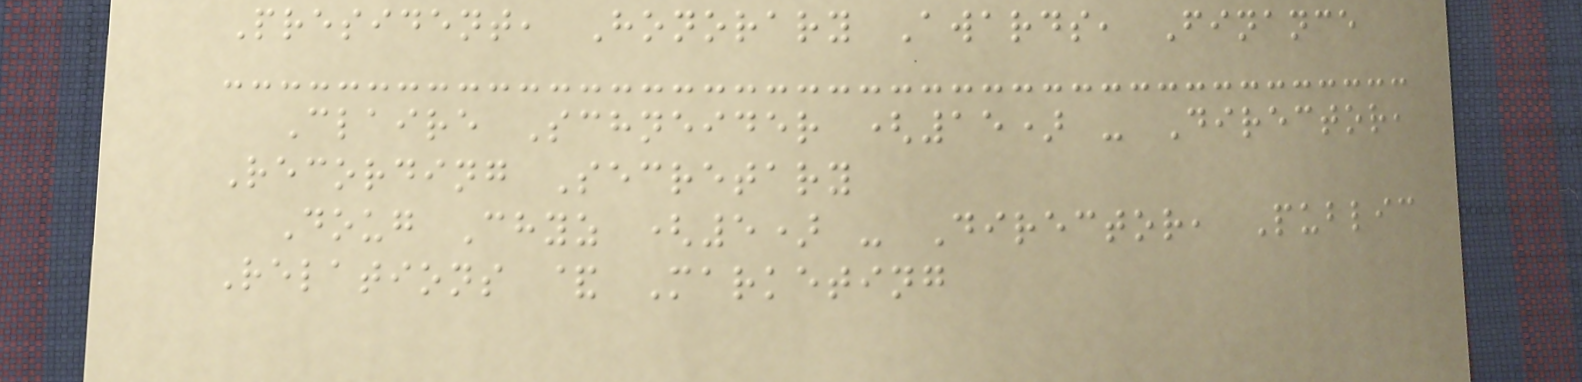President, Honorary Awards, Finance
Claire Schneider (15) - Director,
Recording Secretary
Doug Chyz (5) - Director, Public
Relations & Marketing
